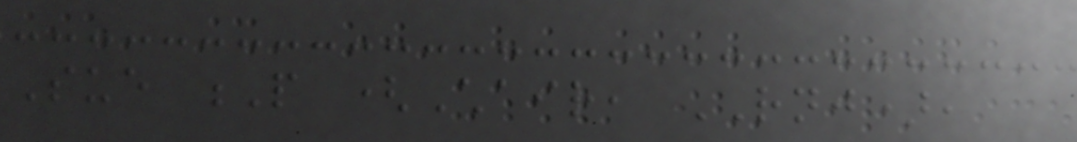Sue P (Chair, RNJ),
